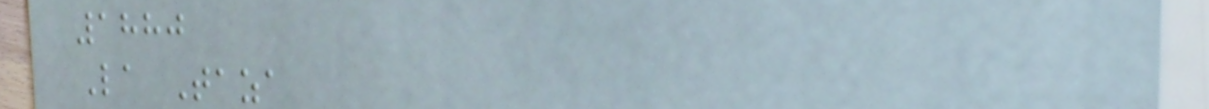1880
La Taza
